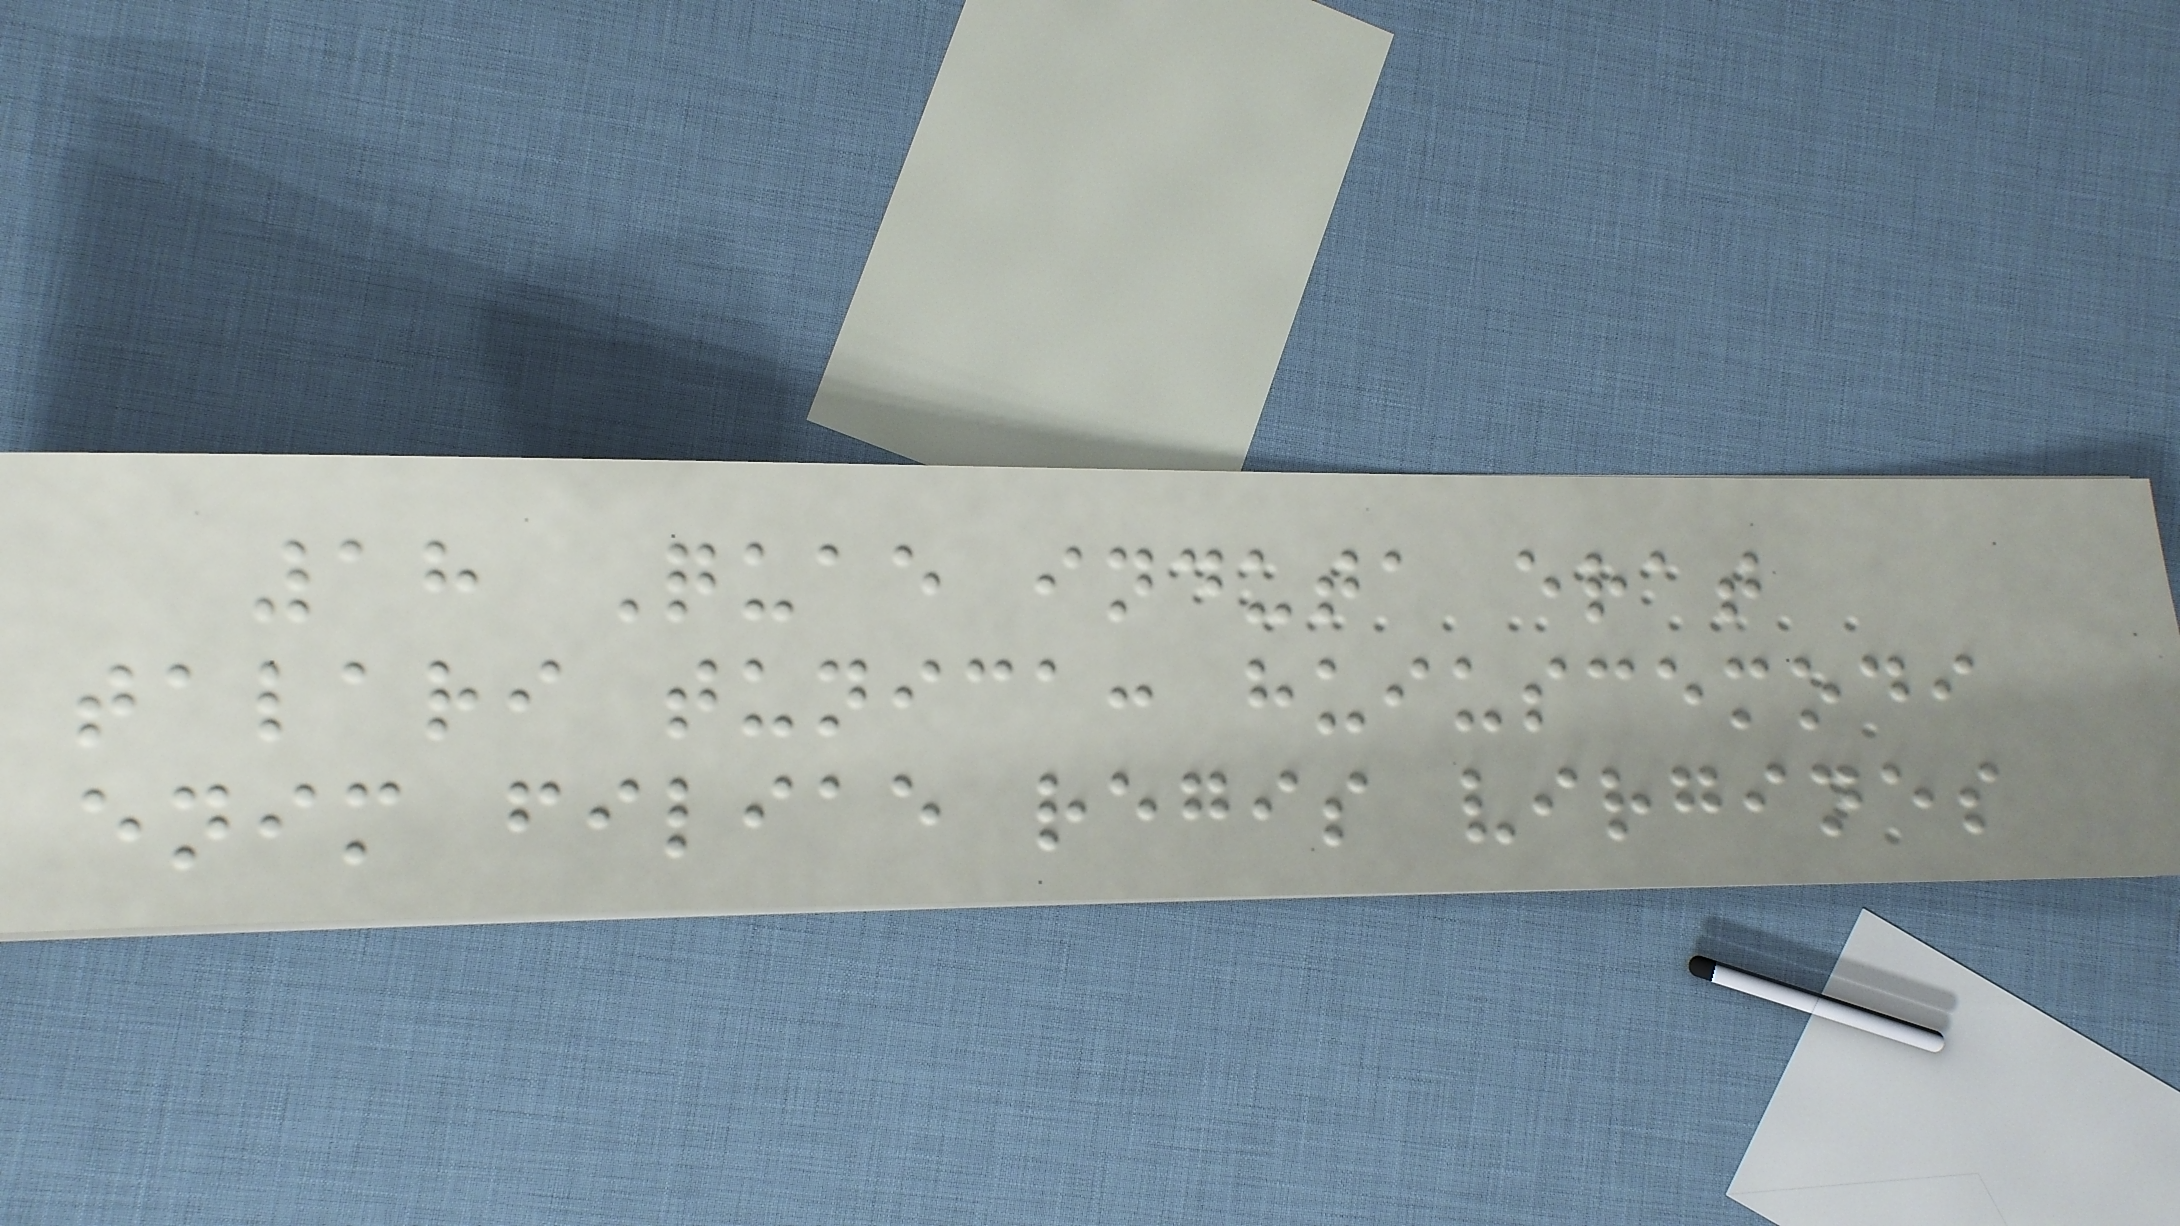18 Quae induta erat
talari tunica: huiuscemodi
enim filiae regis virgines
